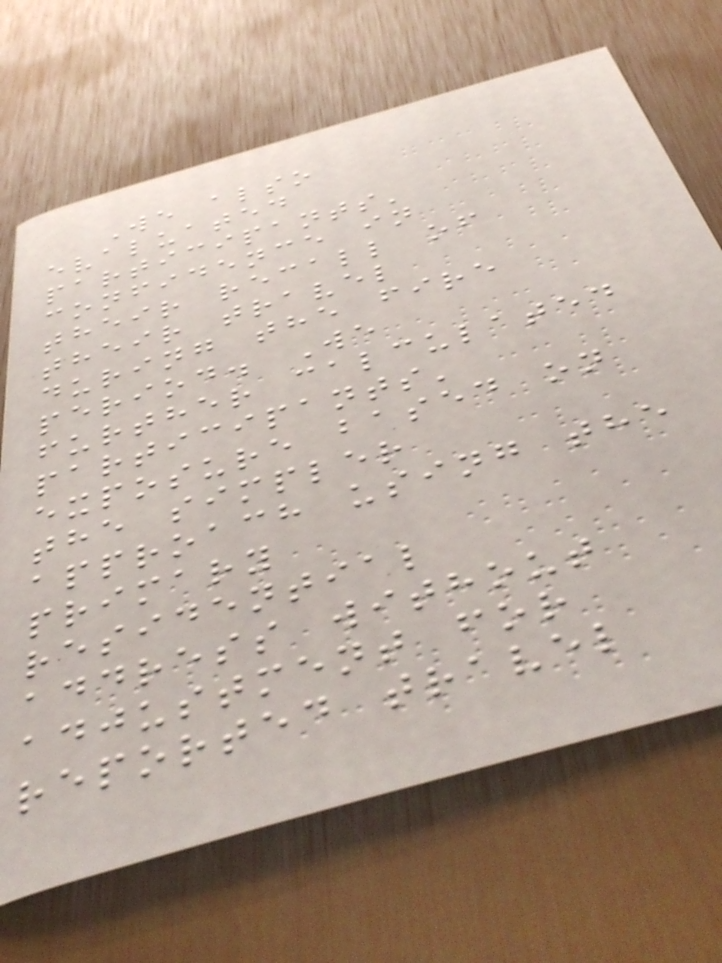We also
evaluated
participants'
confidence in
their recall of
their travel
during the fire
period. We
further calculated
participants'
exposure based on
the simpler
approach using the
primary
residential
address without
adjustment for
reported travel
